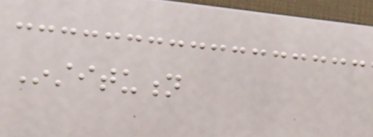Institution
